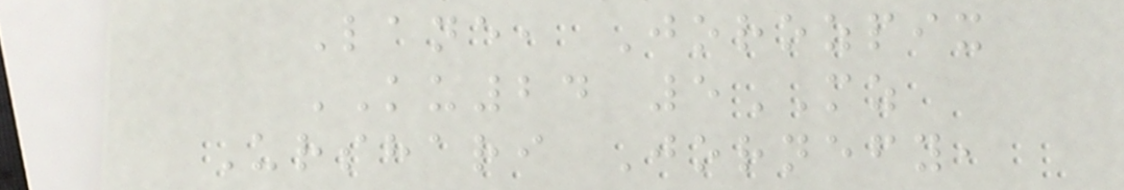Lane, Jorozpix
KU24 5MZ
Urshari Jornefy,
